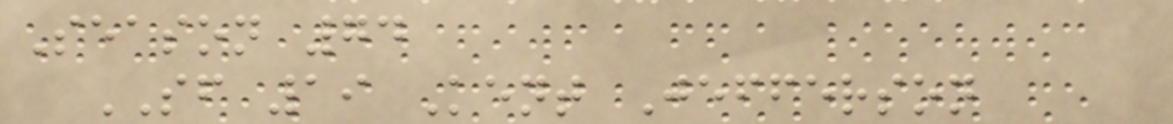Season 74
SF 19 Kent Jefferson
